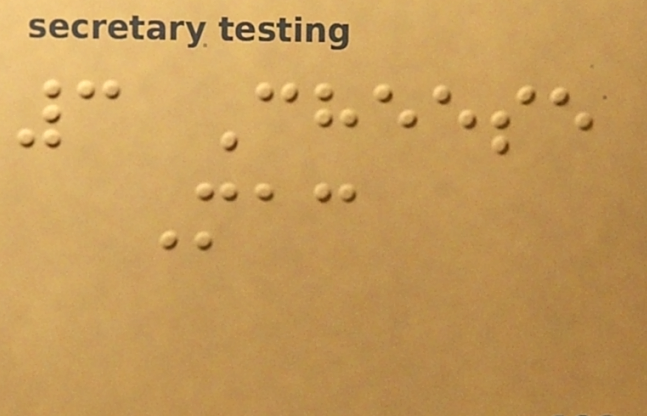3 Cheese
Mac
